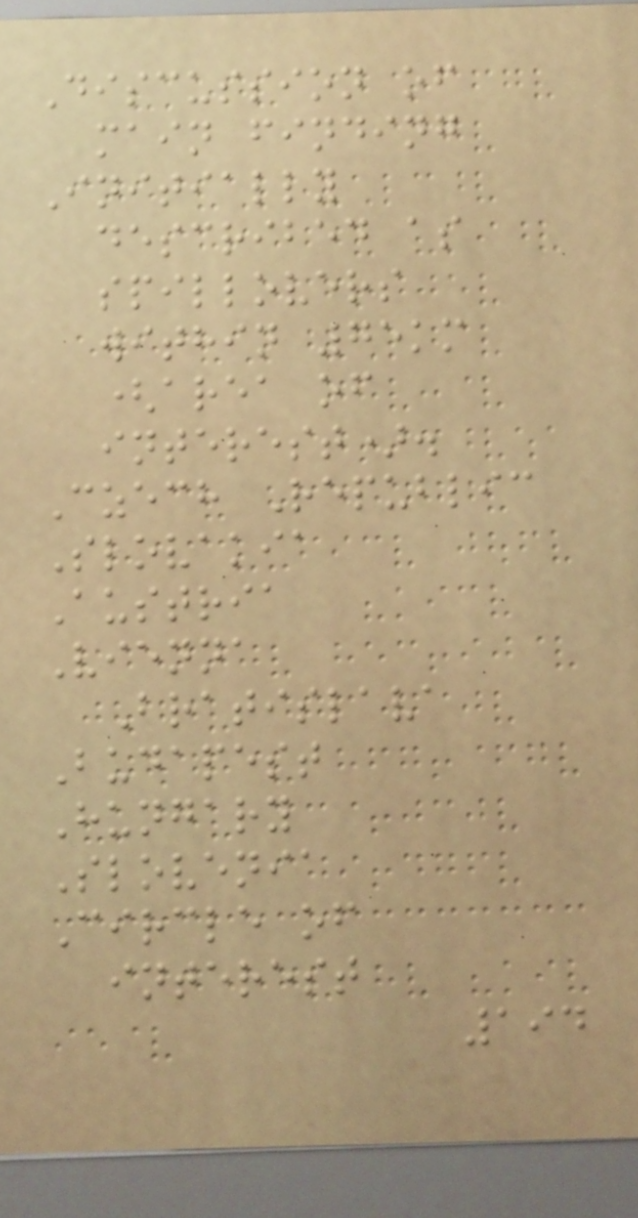Discussion of
main finding
Initially
described as
spillovers
within 75km
(area of
interest).
Czech Republic
Slovakia
Austria
Vienna
Bratislava
Budapest
Hungary
Slovenia
Circle of
interest
194
